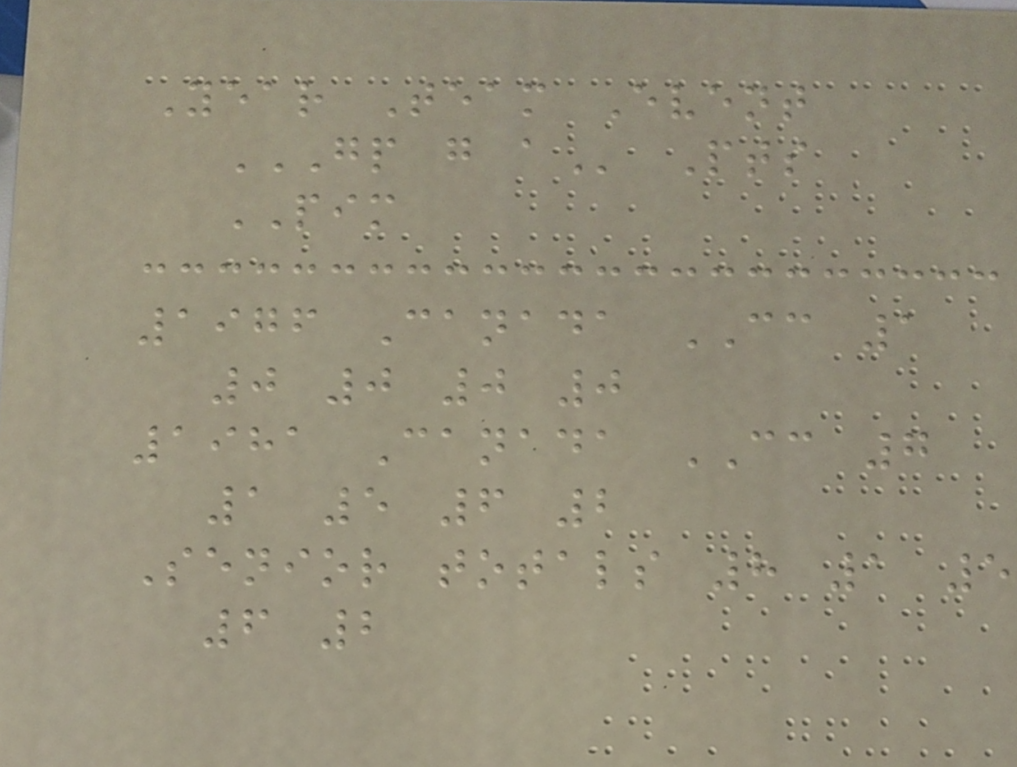Year Team Event
GP G A Pts
PIM
1976 Canada CC 1
0 0 0 0
1981 Canada CC 7
1 5 6 2
Senior totals 8 1 5
6 2
